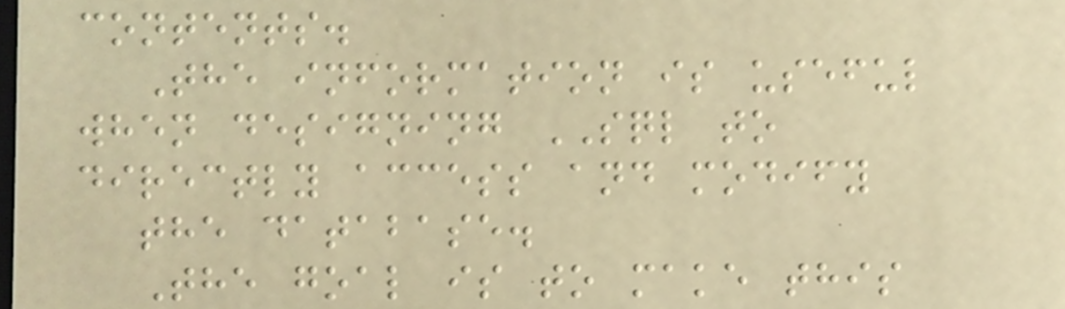contents.
The information is useful
when designing SQL to
directly access and modify
the database.
The goal is to make this
